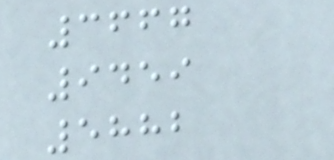3667
9459
5882
